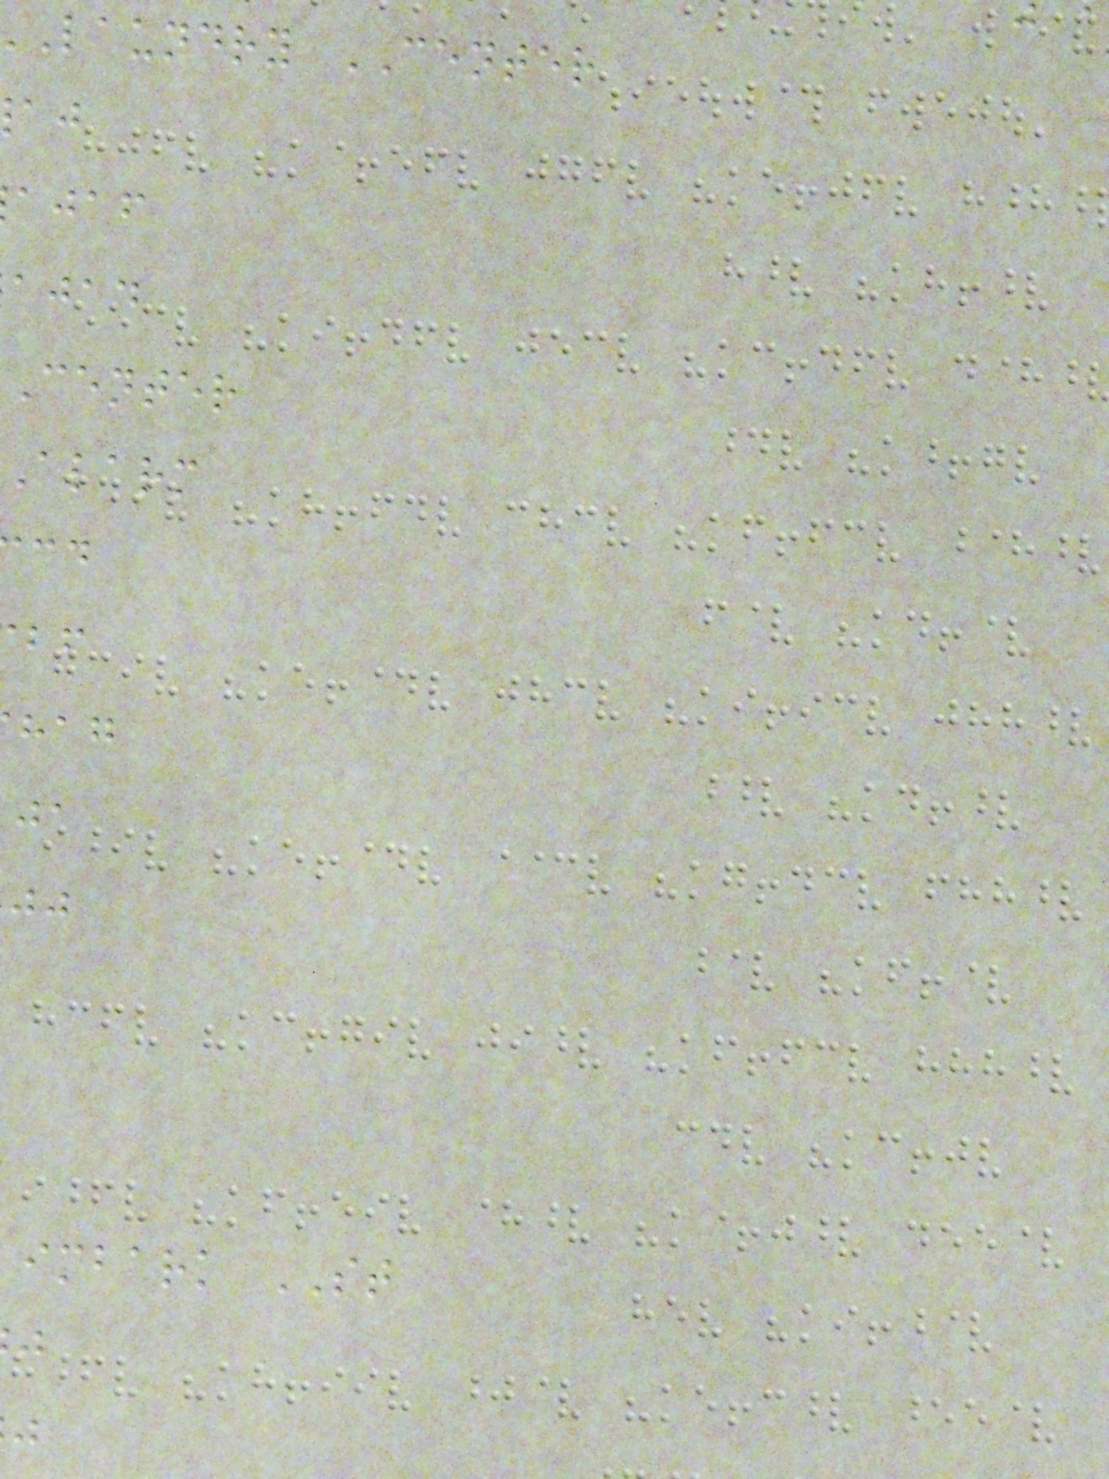laundry CENTER
ajaf
ajad
center
alarm
imbark ST
